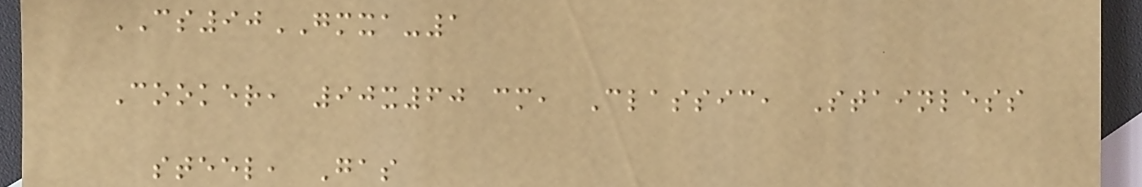CS90GMXA-1
Cooker, 90x60 cm, Classic, Stainless
steel, Gas
